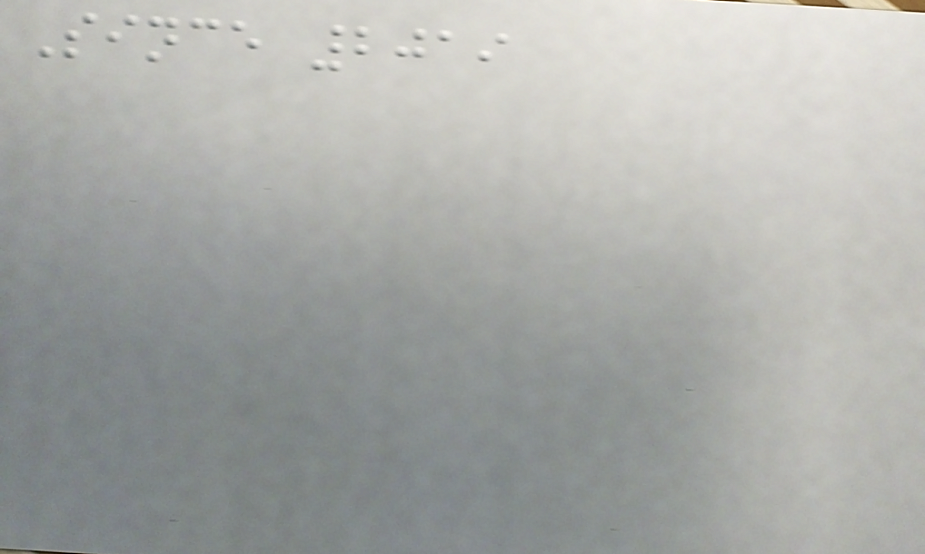Since 2019
